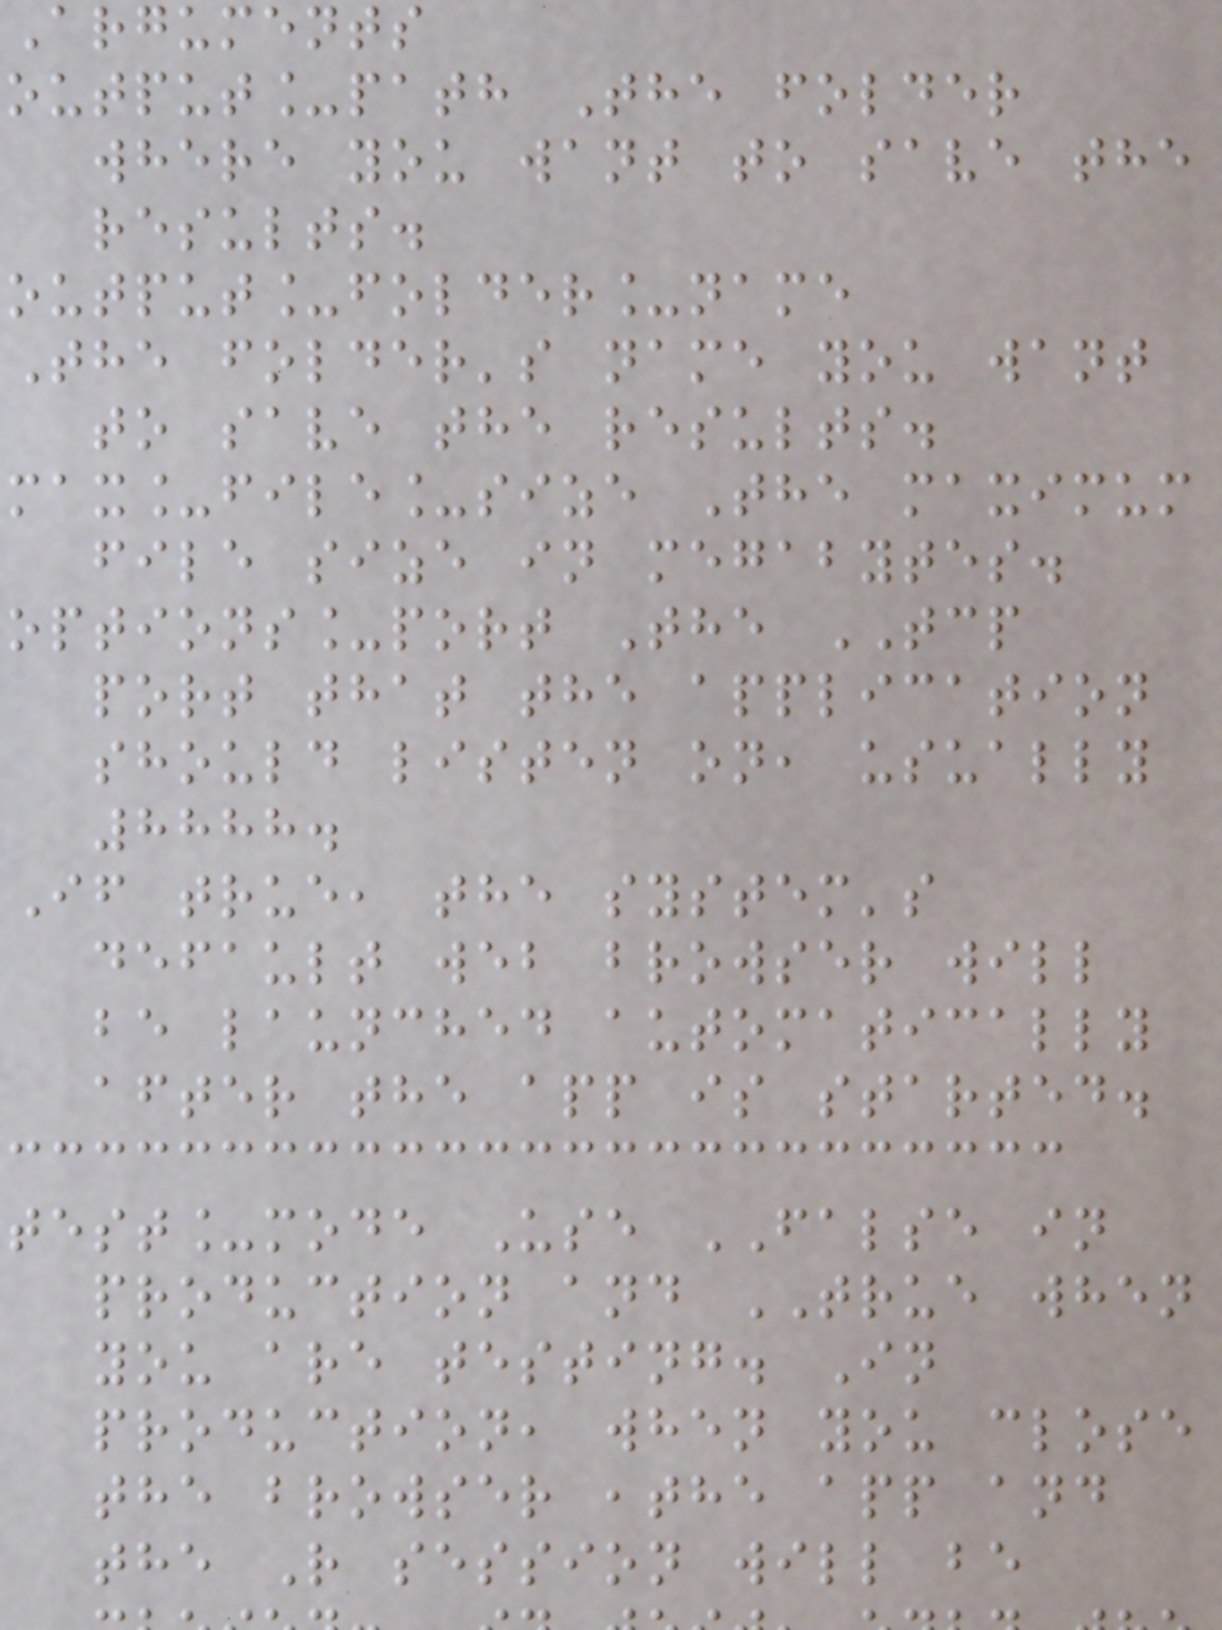Arguments
output_path The folder
where you want to save the
results.
output_folder_name
The folder's name you want
to save the results.
max_file_size The maximum
file size in megabytes.
options_port The TCP
port that the application
should listen on, usually
8888.
If true, the system's
default web browser will
be launched automatically
after the app is started.
test_mode Use FALSE in
production and TRUE when
you are testing. In
production, when you close
the browser ,the app and
the R session will be
